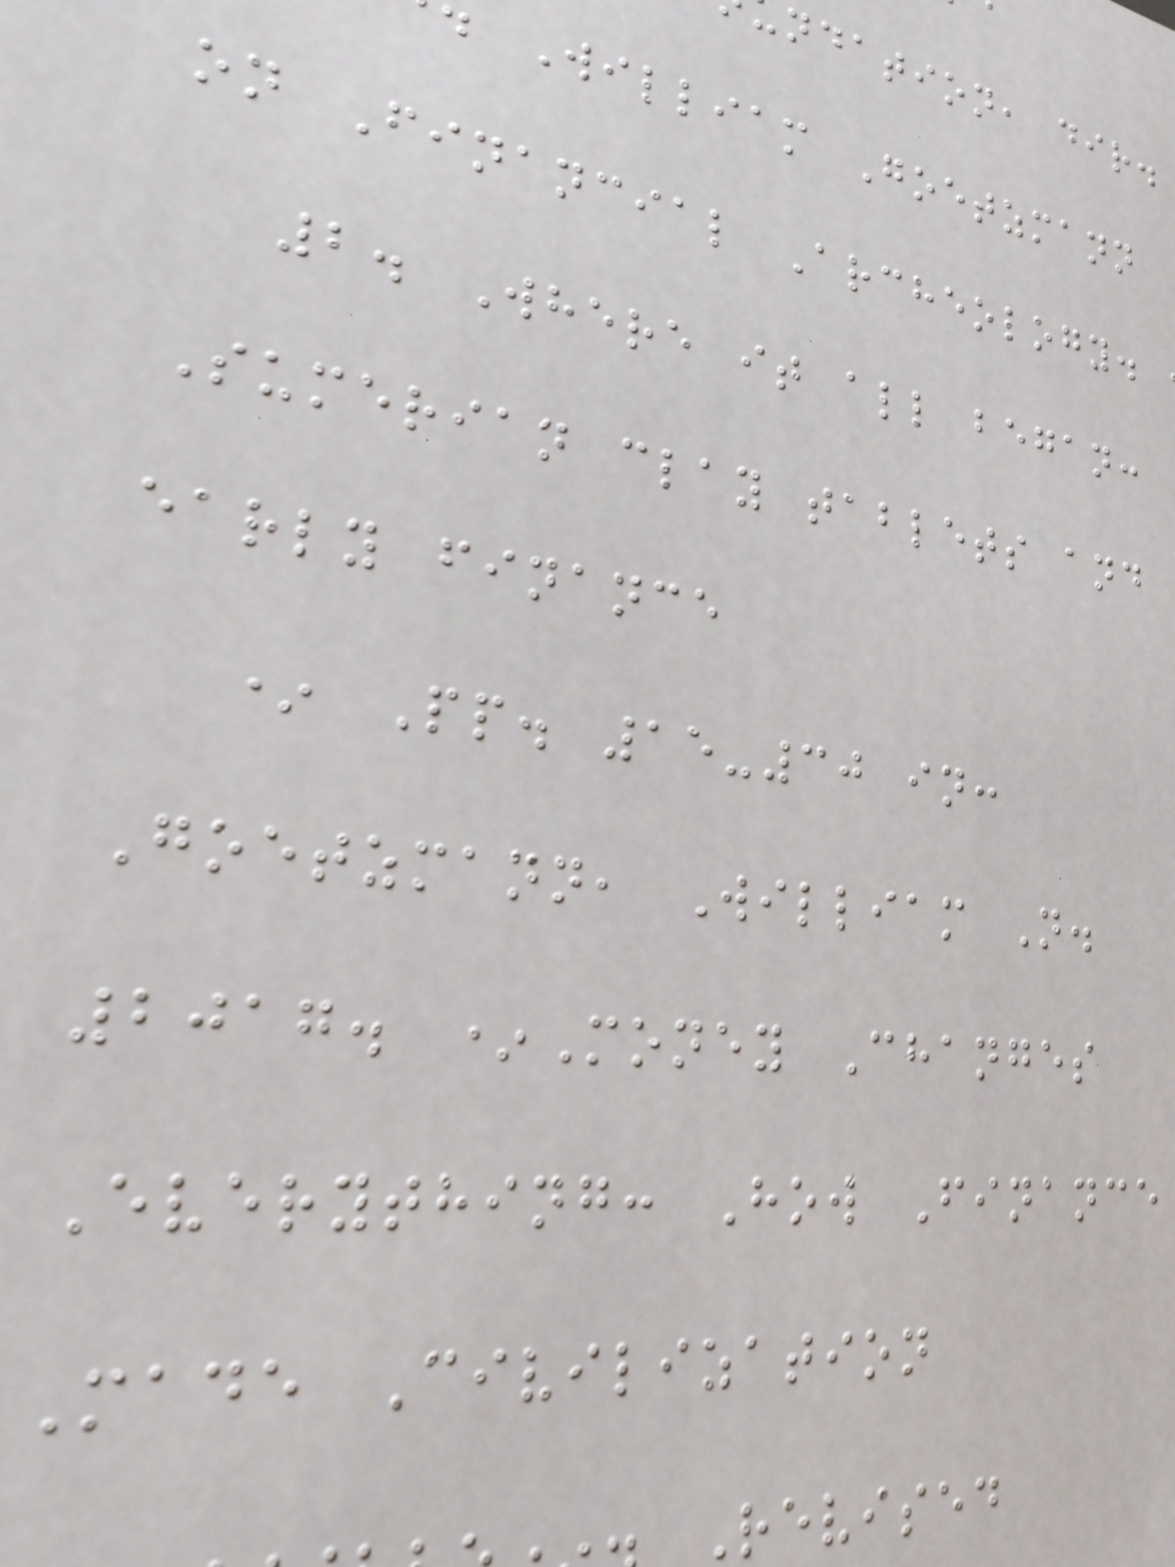ndation, dir.
William Goetzmann
on Financial Archeology.
2. Where it all began:
Sumerian clay tablets and
early finance
* Pp. 15-30 in:
Goetzmann, William N.
2017. *Money Changes
Everything: How Finance
Made Civilization
Revised
